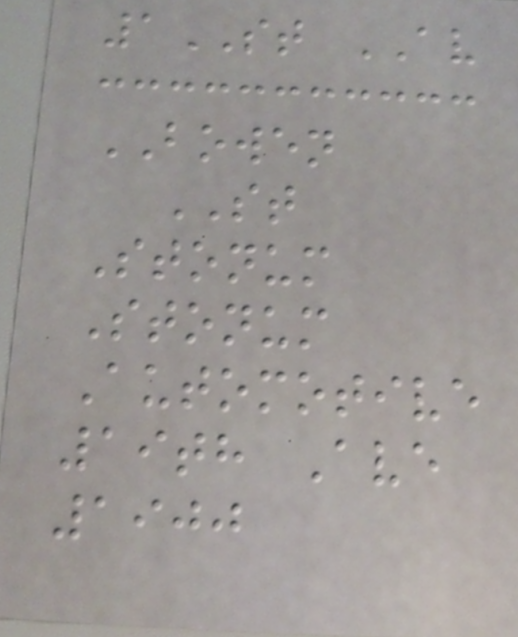1ST AV
BOWEN
ST
Stonum
Stonum
Automotive
19th Ave
1900
